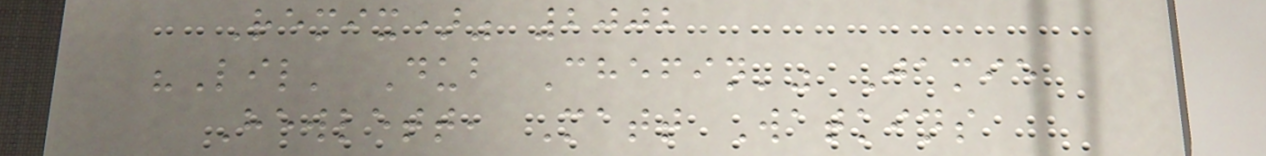Remix)" 2002
"Lil' Dub Chefin'" Jamie
Hewlett, Matt Watkins
